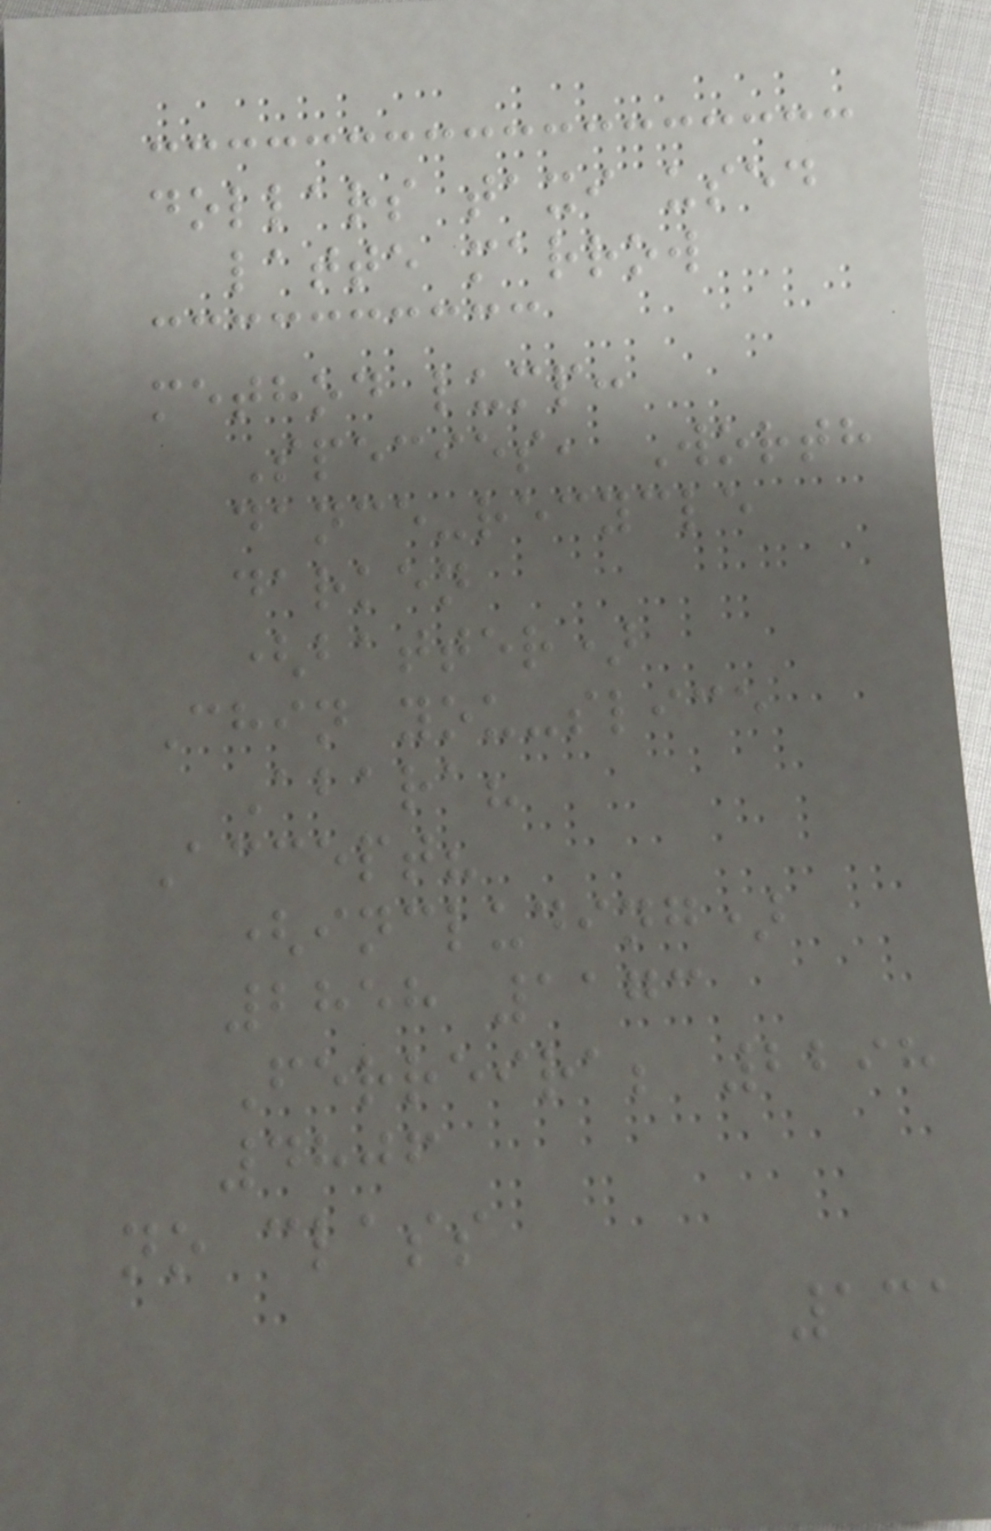dollars taxi used
latte marrow
method lump:
Species, Worth
dance-recycle
darken
(batter)
Chin you-slice
Abara?
Accept?
(including)
2858 1173
Ferreira; 2298
4806
no class
131
